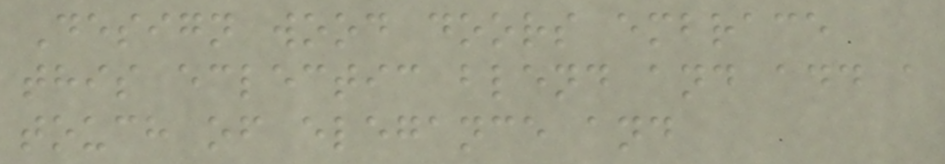Design wood doors embrace
this eclectic blend and add a
touch of elegance and
